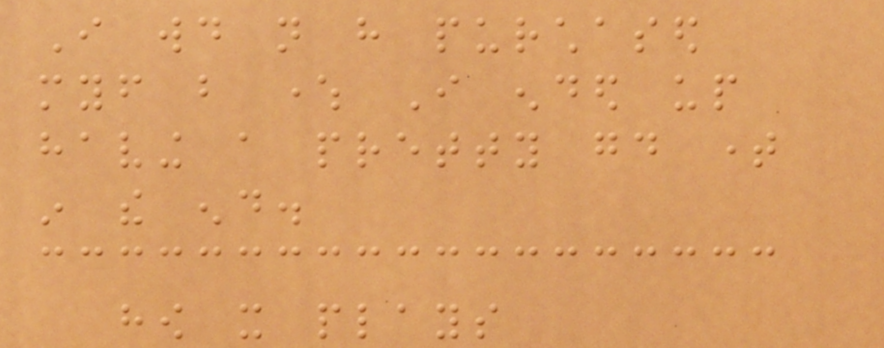I would not have purchased
myself but where I ended up
having a pretty good time
in the end.
how it plays
